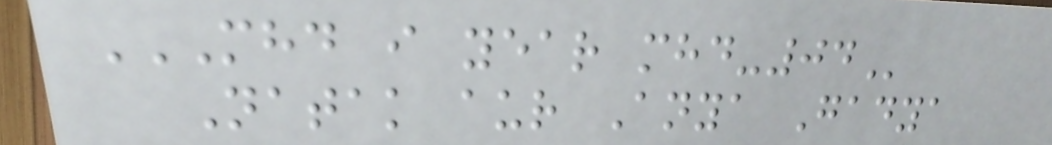MHD I YEAR MHD-04
Natak aur Anya Gadya
